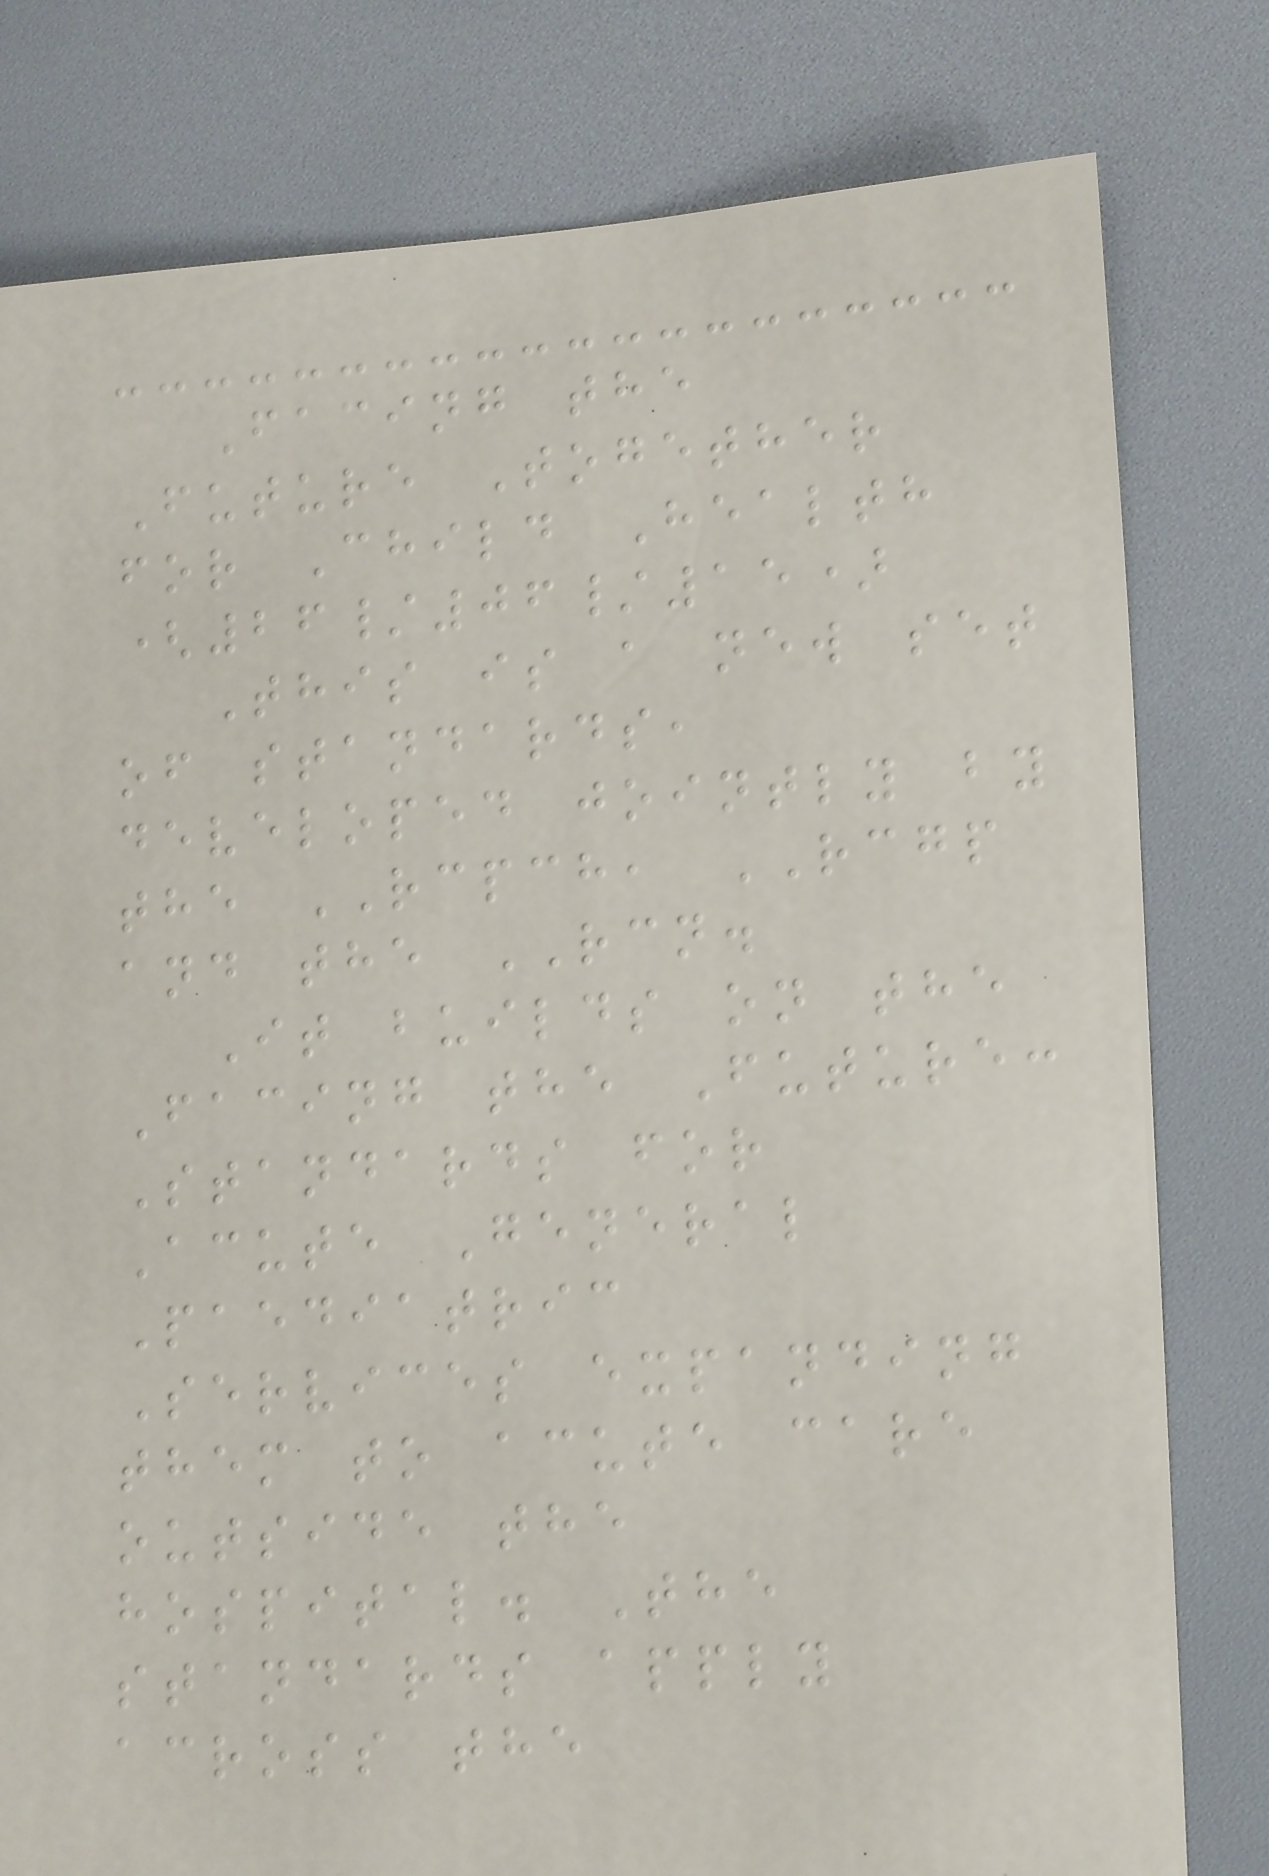Facing the
Future Together
for Child Health
(26/06/15)
This is a new set
of standards,
developed jointly by
the RCPCH, RCGP
and the RCN.
It builds on the
Facing the Future:
Standards for
Acute General
Paediatric
Services expanding
them to acute care
outside the
hospital. The
standards apply
across the
